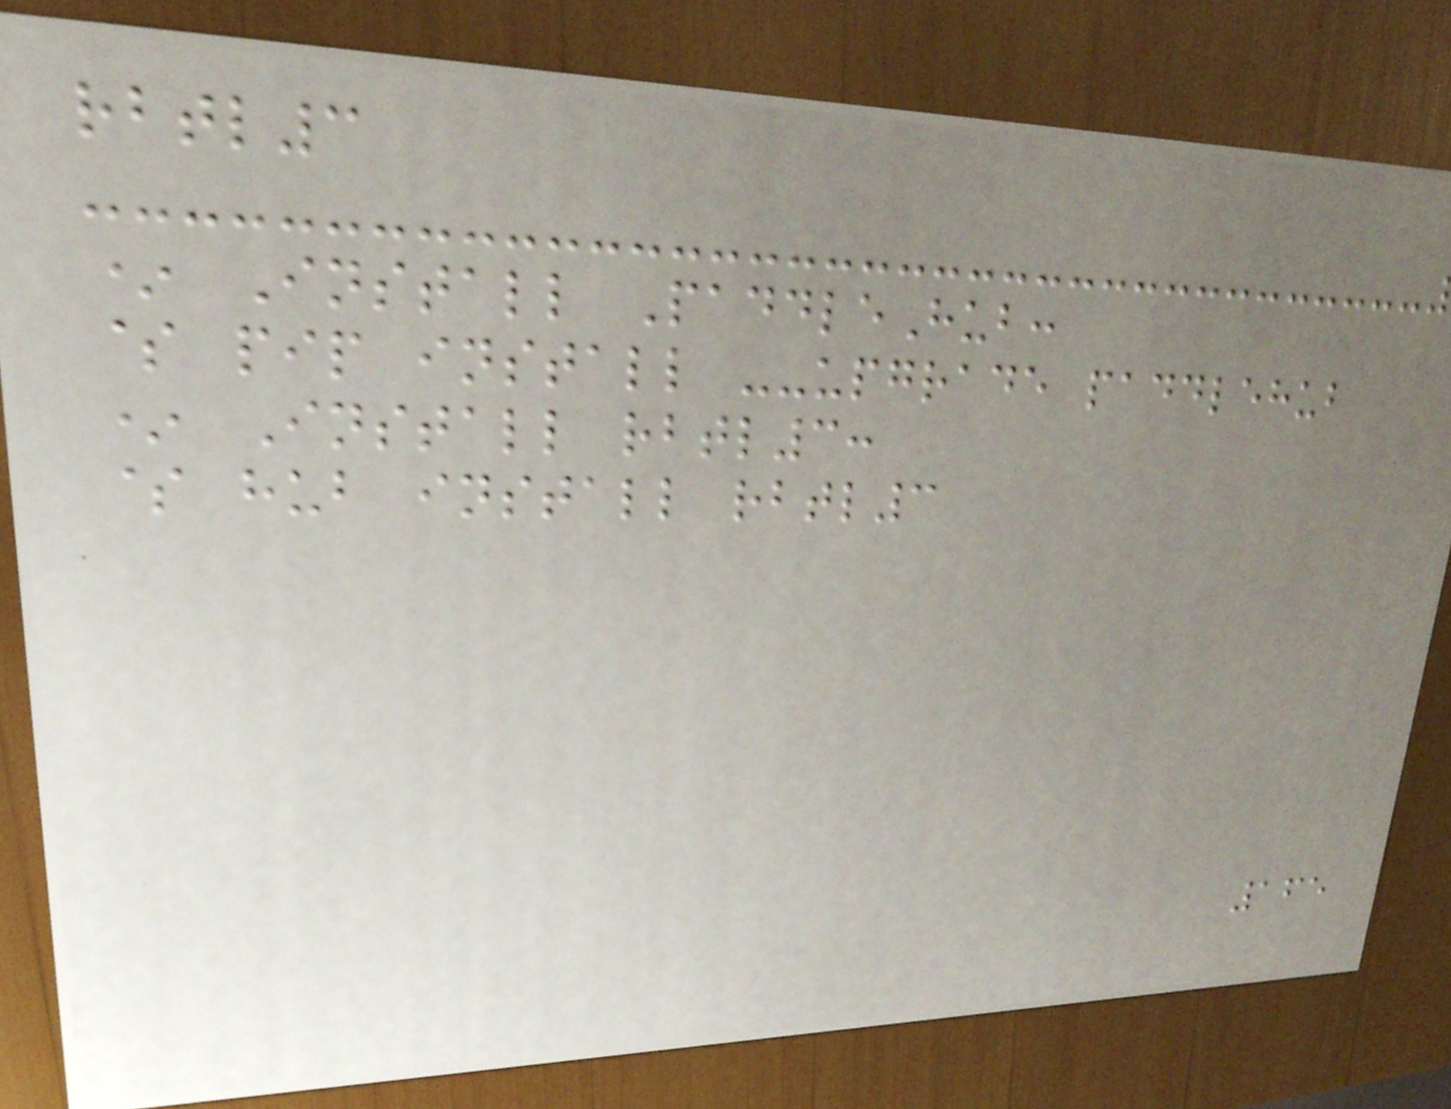rbtl3
* Install PaddleHub:
$ pip install --upgrade paddlehub
* Install rbtl3:
$ hub install rbtl3
165
